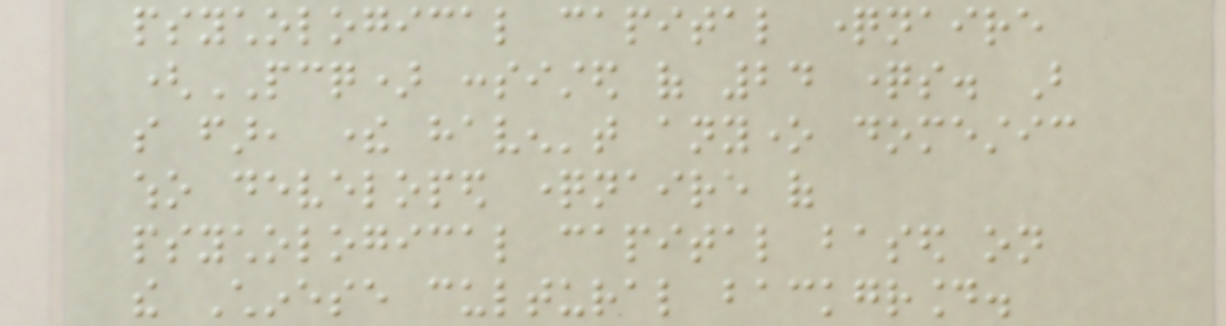psychological capital questionnaire
(PCQ) consisted of 24 questions. But
so far, there haven't anyone domestic
who developed questionnaire of
psychological capital based on
the Chinese cultural background.
